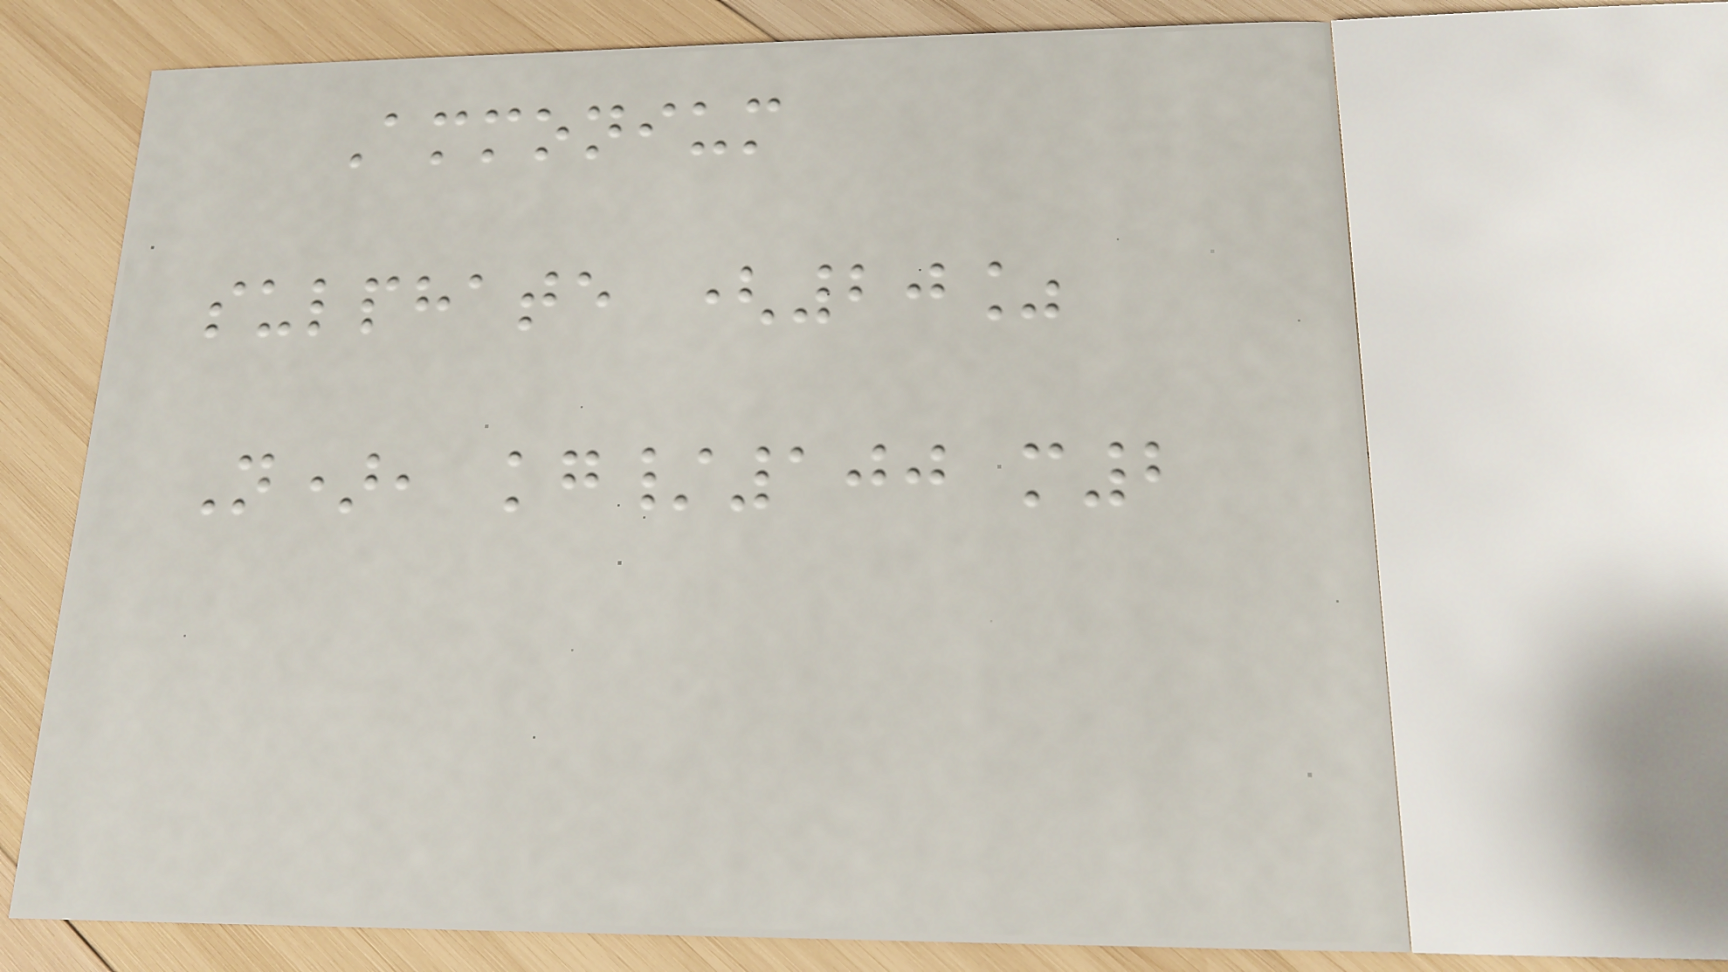Ammonium
sulphate (20%
N), kg/100 m2
